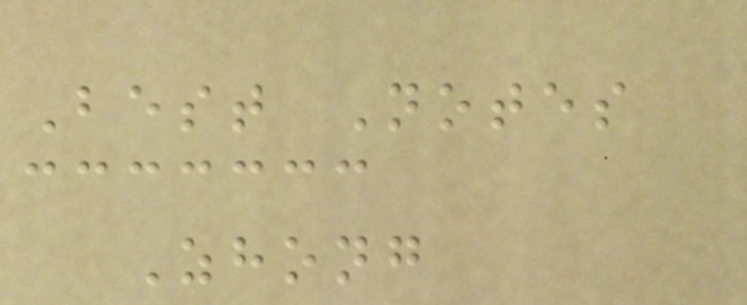Best Notes
Zhong
